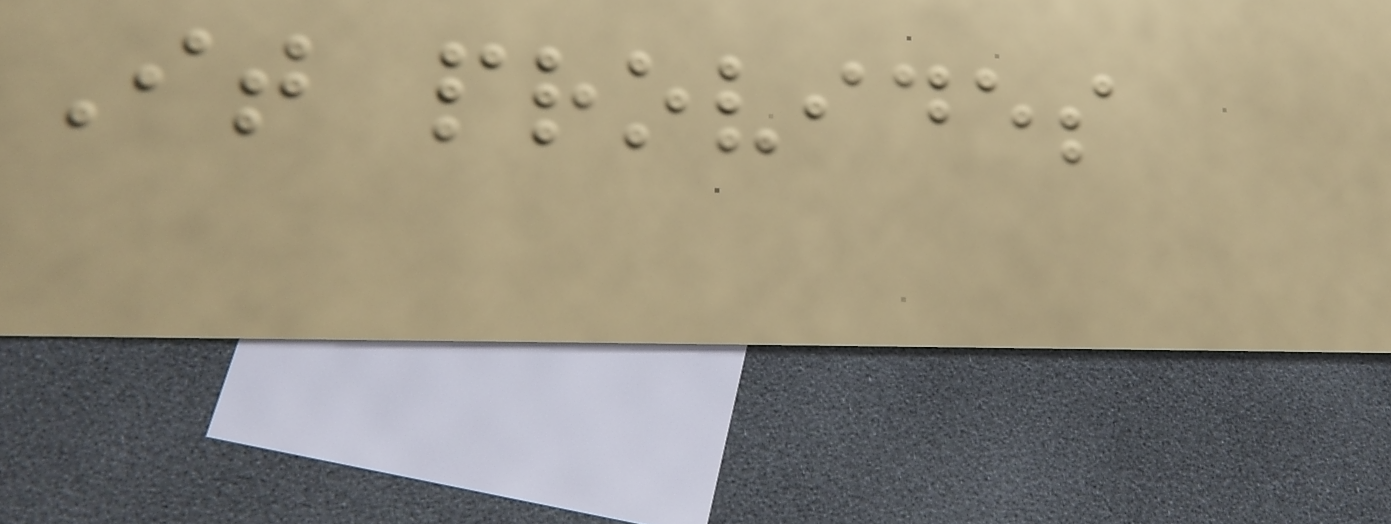It provides
